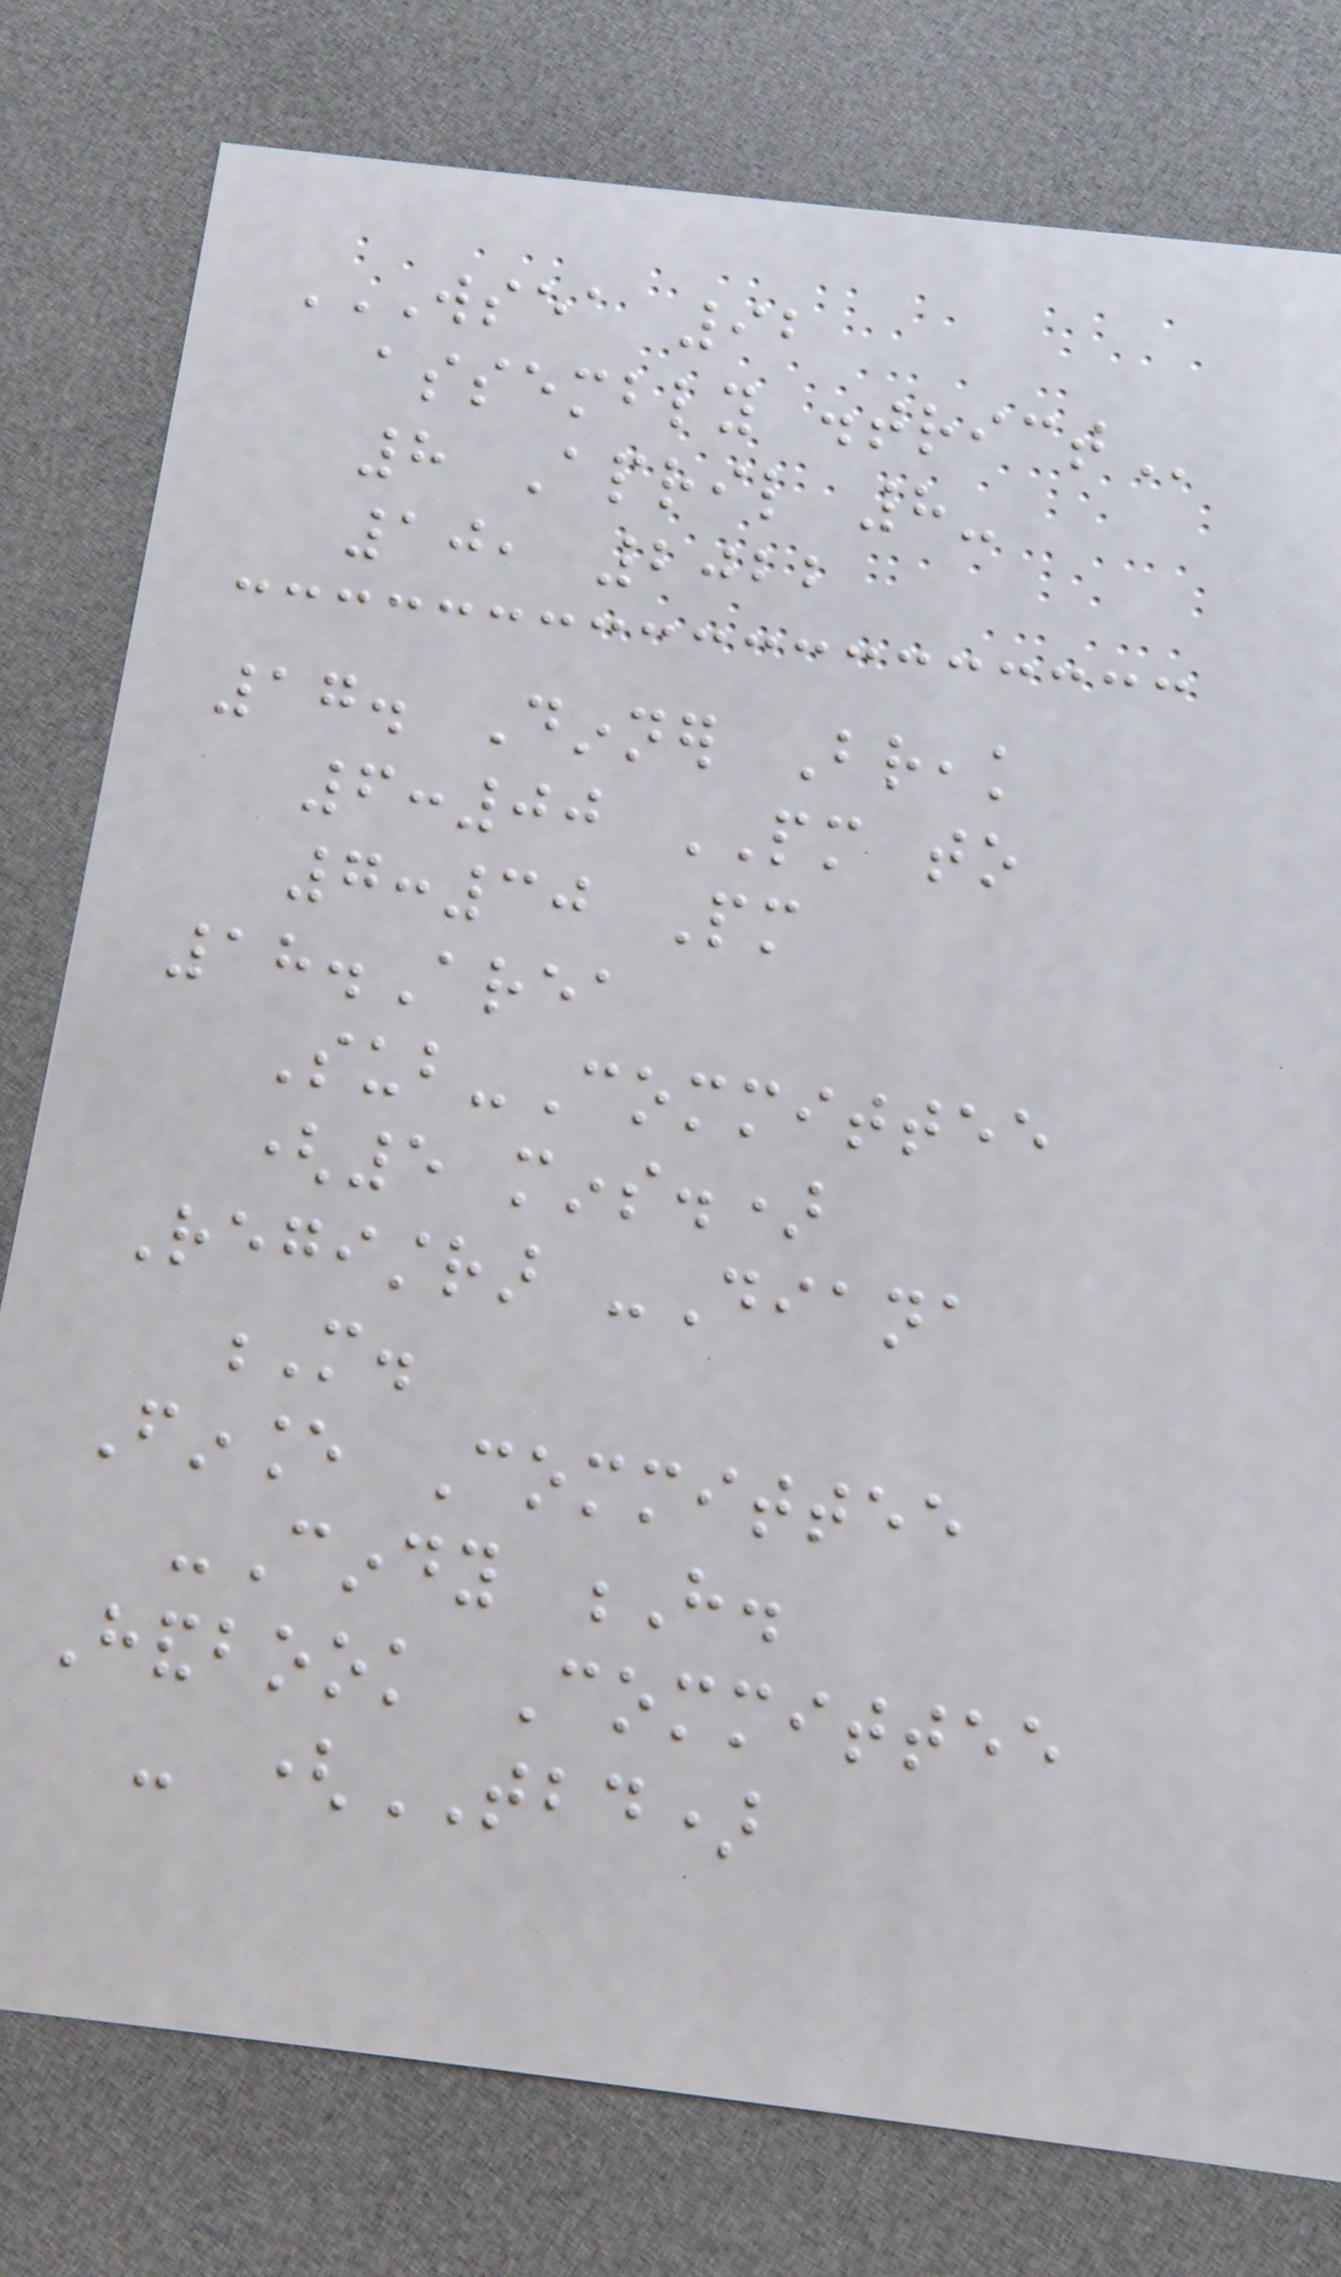WSEA 92
ASSEMBLY DISTRICT
8 April 8-
10, 2022
17. Dinner Break
6:00 PM to
7:30 Pm
18.Area
Sub-Committee
(5 mins.)
Registrar -Diana
M.
Finance Committee
-Cindy H.
Handbook Committee
- (TBD)
